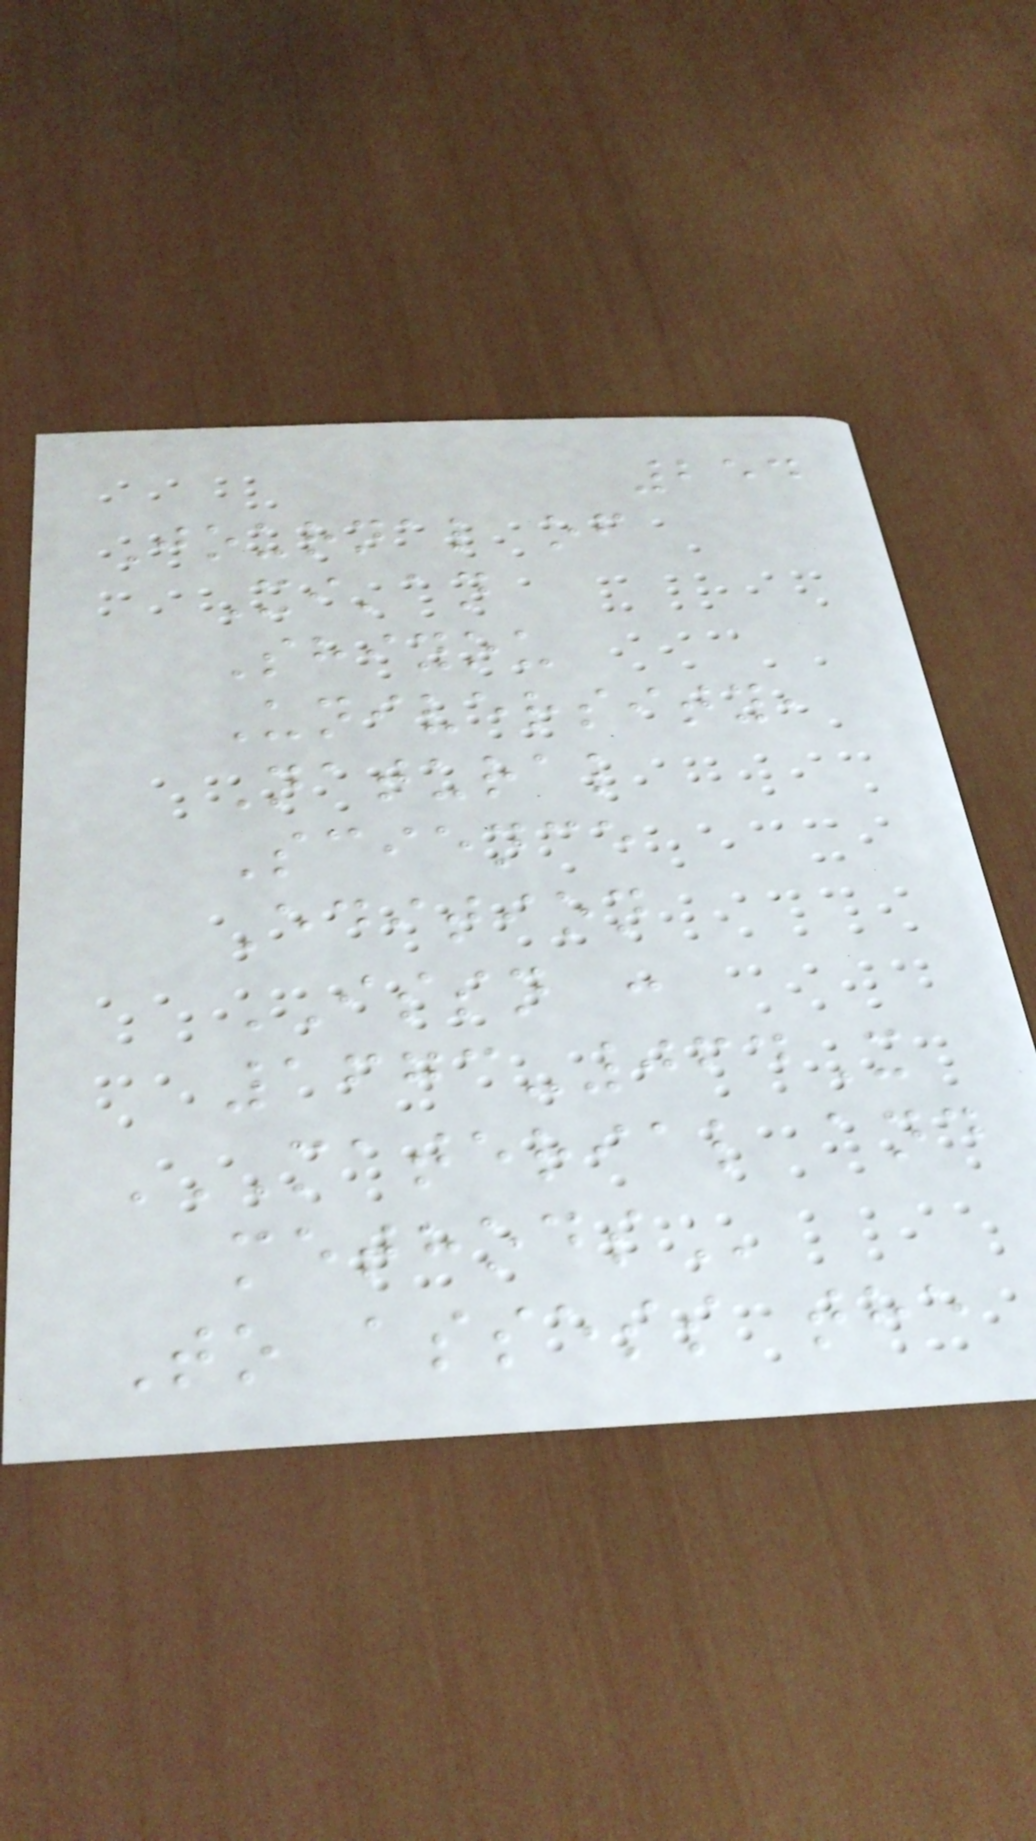254
Journal of
Xi'an
Shiyou
University,
Natural
Science
Edition
ISSN :
1673-064X
MATERIAL AND
METHODS
To assess the
